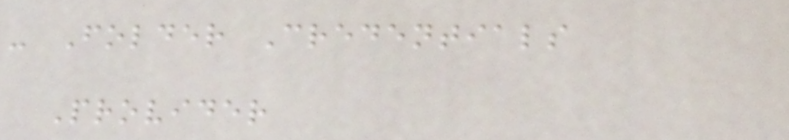- Folder Credentials
Provider
